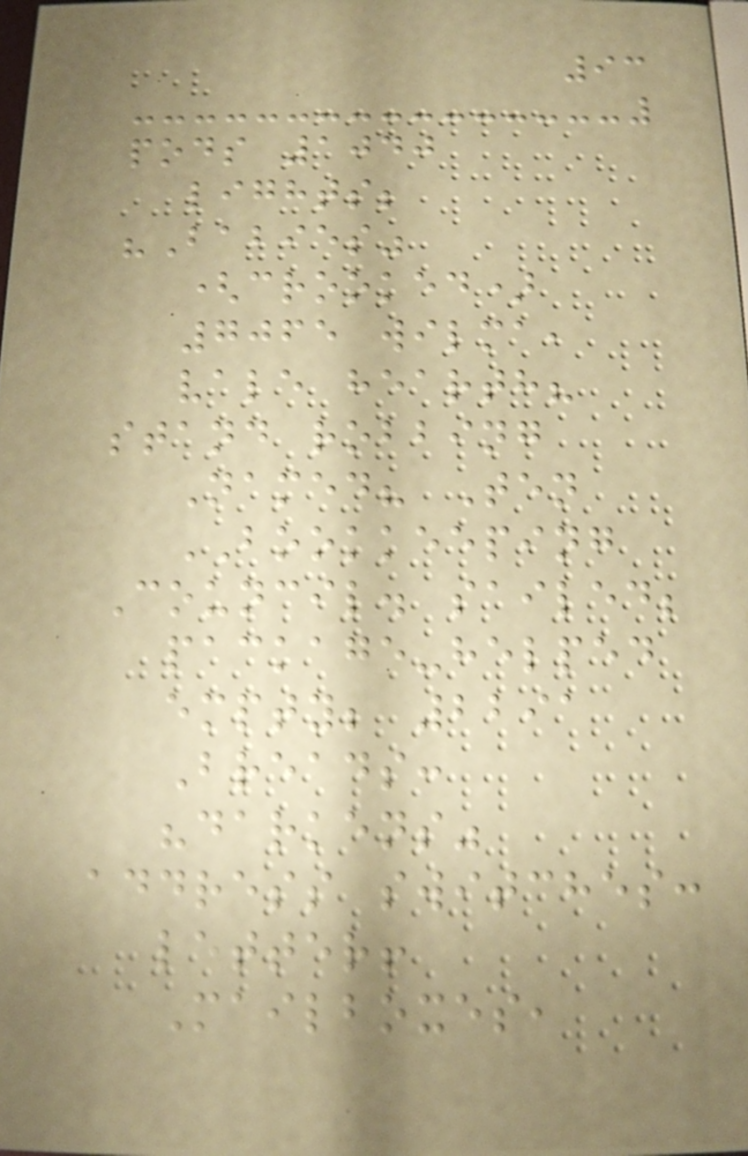93
pods 1040
lights;
"Babies"
(crooked)
7065 wilma,
vale hearth?
stand robbing
Named? Ten
BOOKKEEPING
Council. sailed;
package-helped
empty; 2291
Breads:
"darkens"
address switches:
letter!
Mailboxes,
